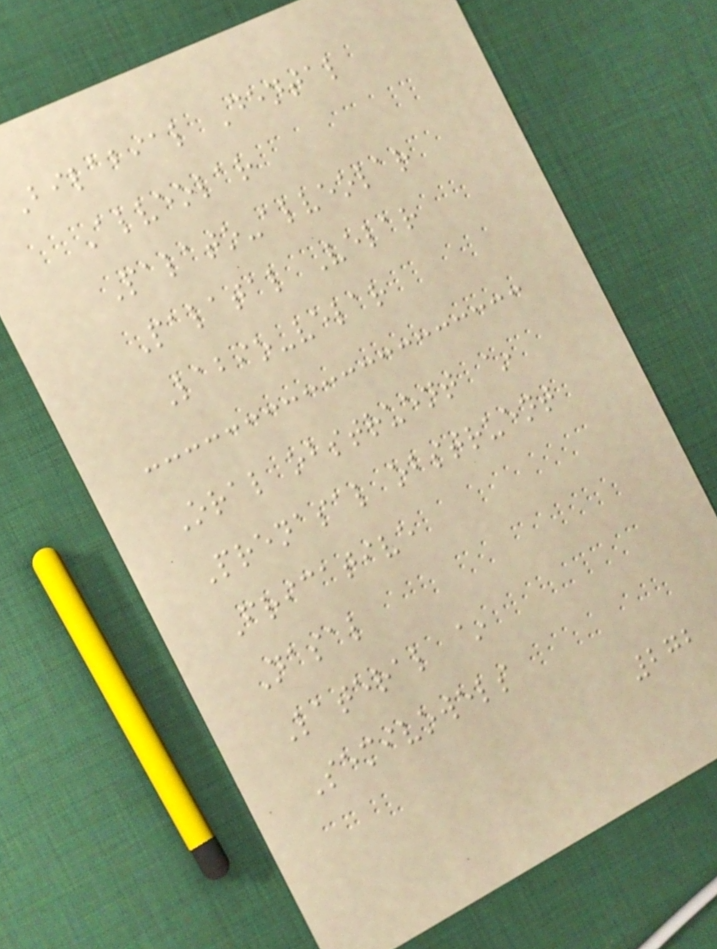Bilabial Dental
Alveolar
Palato-alveolar
Palatal Velar
Labio-velar
Oral obstruent ~
Prenasal obstruent
Fricative
Nasal
Lateral ~
Semivowels
272
